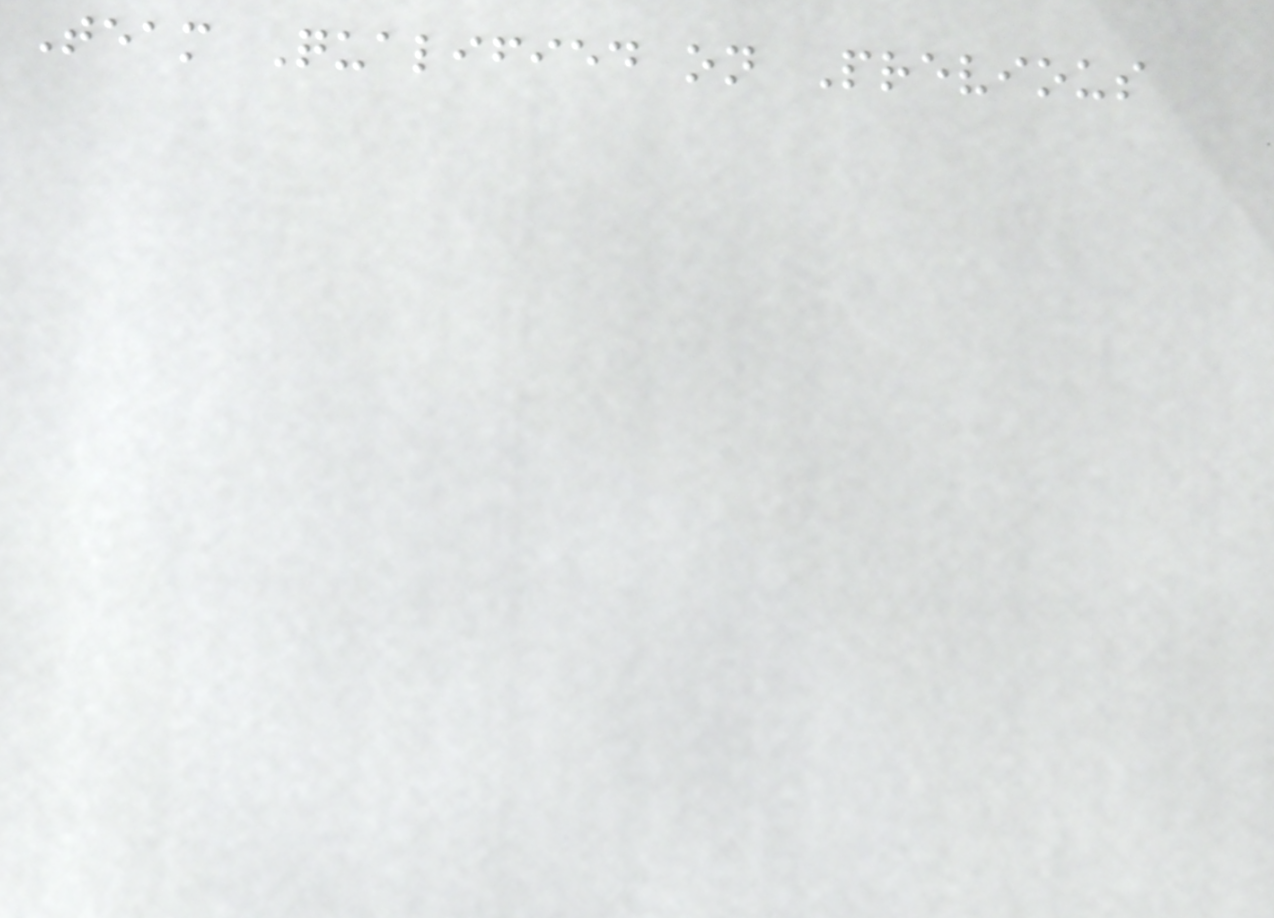Team Qualified on Previous
